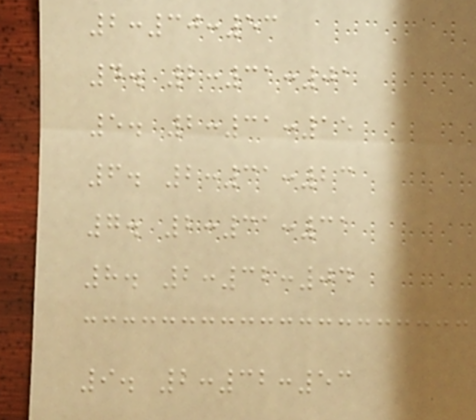2:30:53
4. 2:31:01
5. 2:31:15
6. 2:31:23
7. 2:31:31
8. 2:32:04
9. 2:32:53
